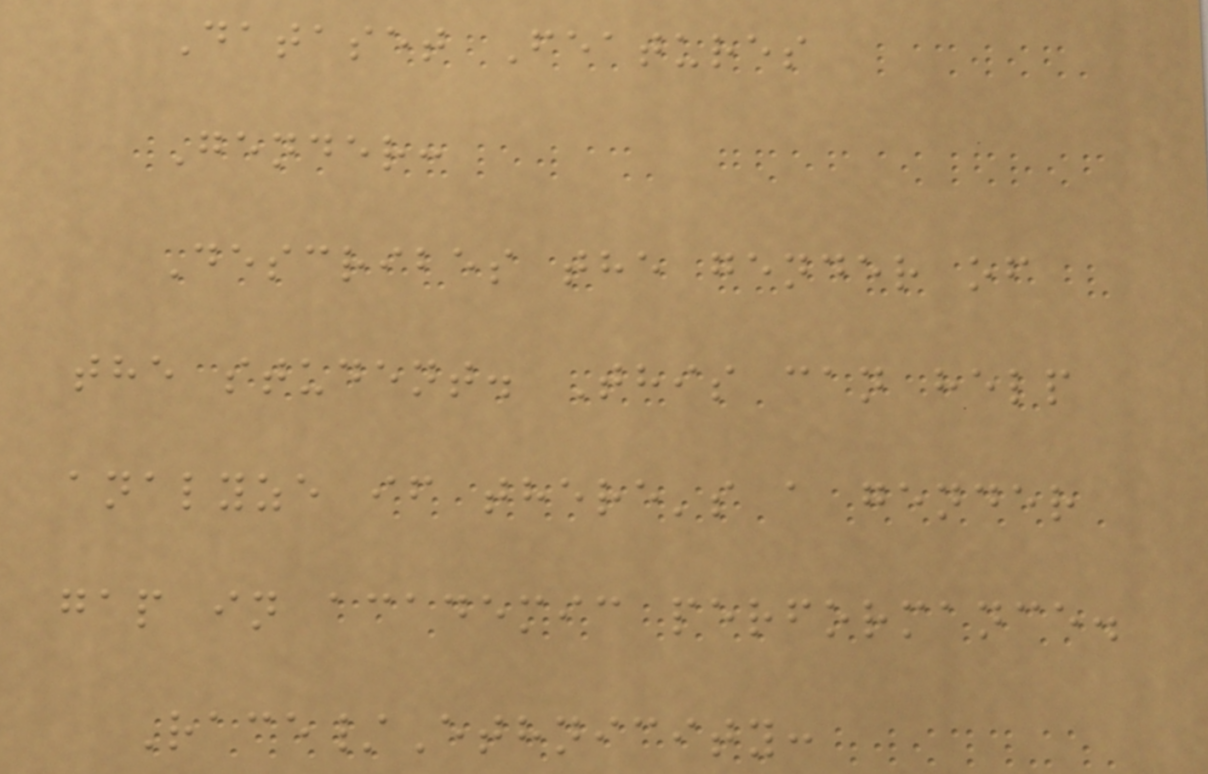Dataset Features
Gender:
Describes the gender of
the student. This can help
analyze if there's a gender
gap in academic performance.
Race/Ethnicity:
